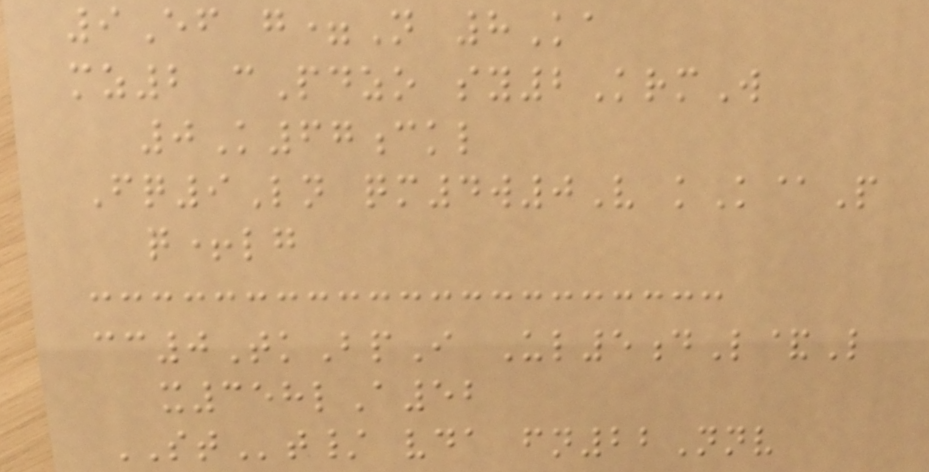9Ef g=N 8Ka
mz2 cPdzo sy2KrmW
0K67ckl
Fq9Ln qm4w0V kK@P
q+lg
cc0TkBpI Ul5dL&L
x358lA52
STt/ vda fn22Nnv
